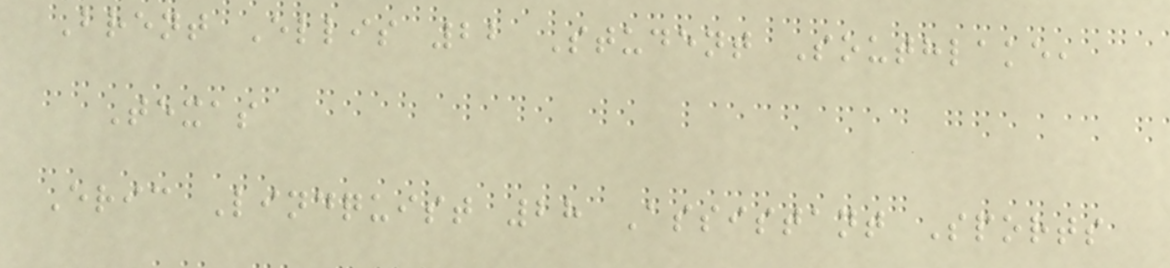Brent Ellis 22 Student Southlake,
Texas
Eric Lindquist 28 Assistant Sports
